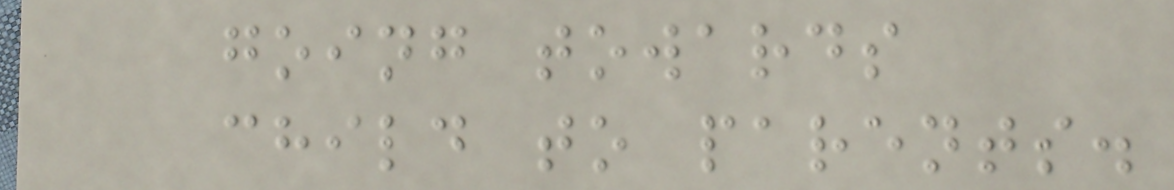going towards
child to parents.
